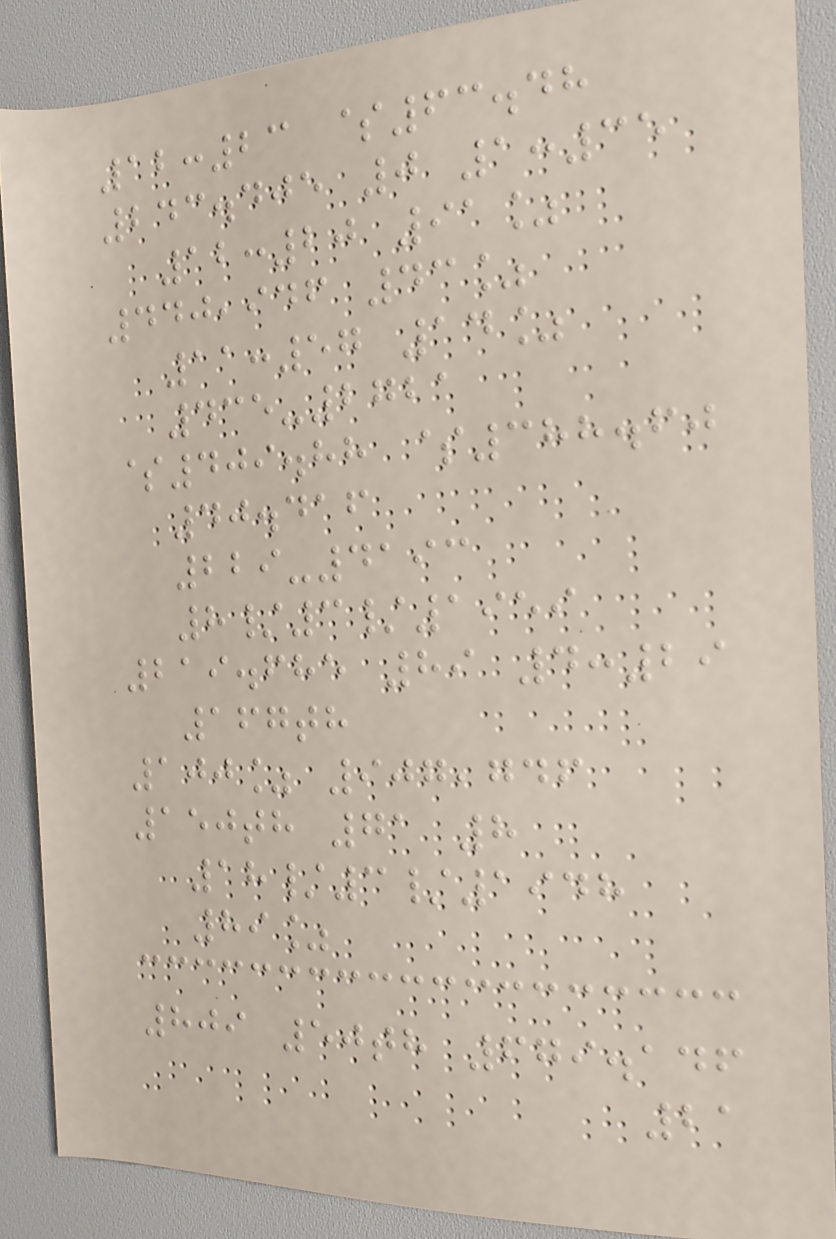12:23 $63.48
243.405 0 1:35
12:20 91%
440,946 43%
11:57 14%
435-2721
$409.88 $388.60
40.416
229-4193
8/3/1959
219.685 89 4:29
167th
100% 907,746
150th 71 8
18/3/1948
89%
809 50th 679.146
21
